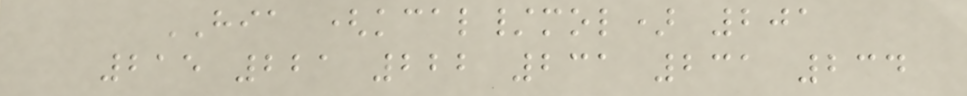HIA (kcal/mol) 201
215 221 222 231 231 234
